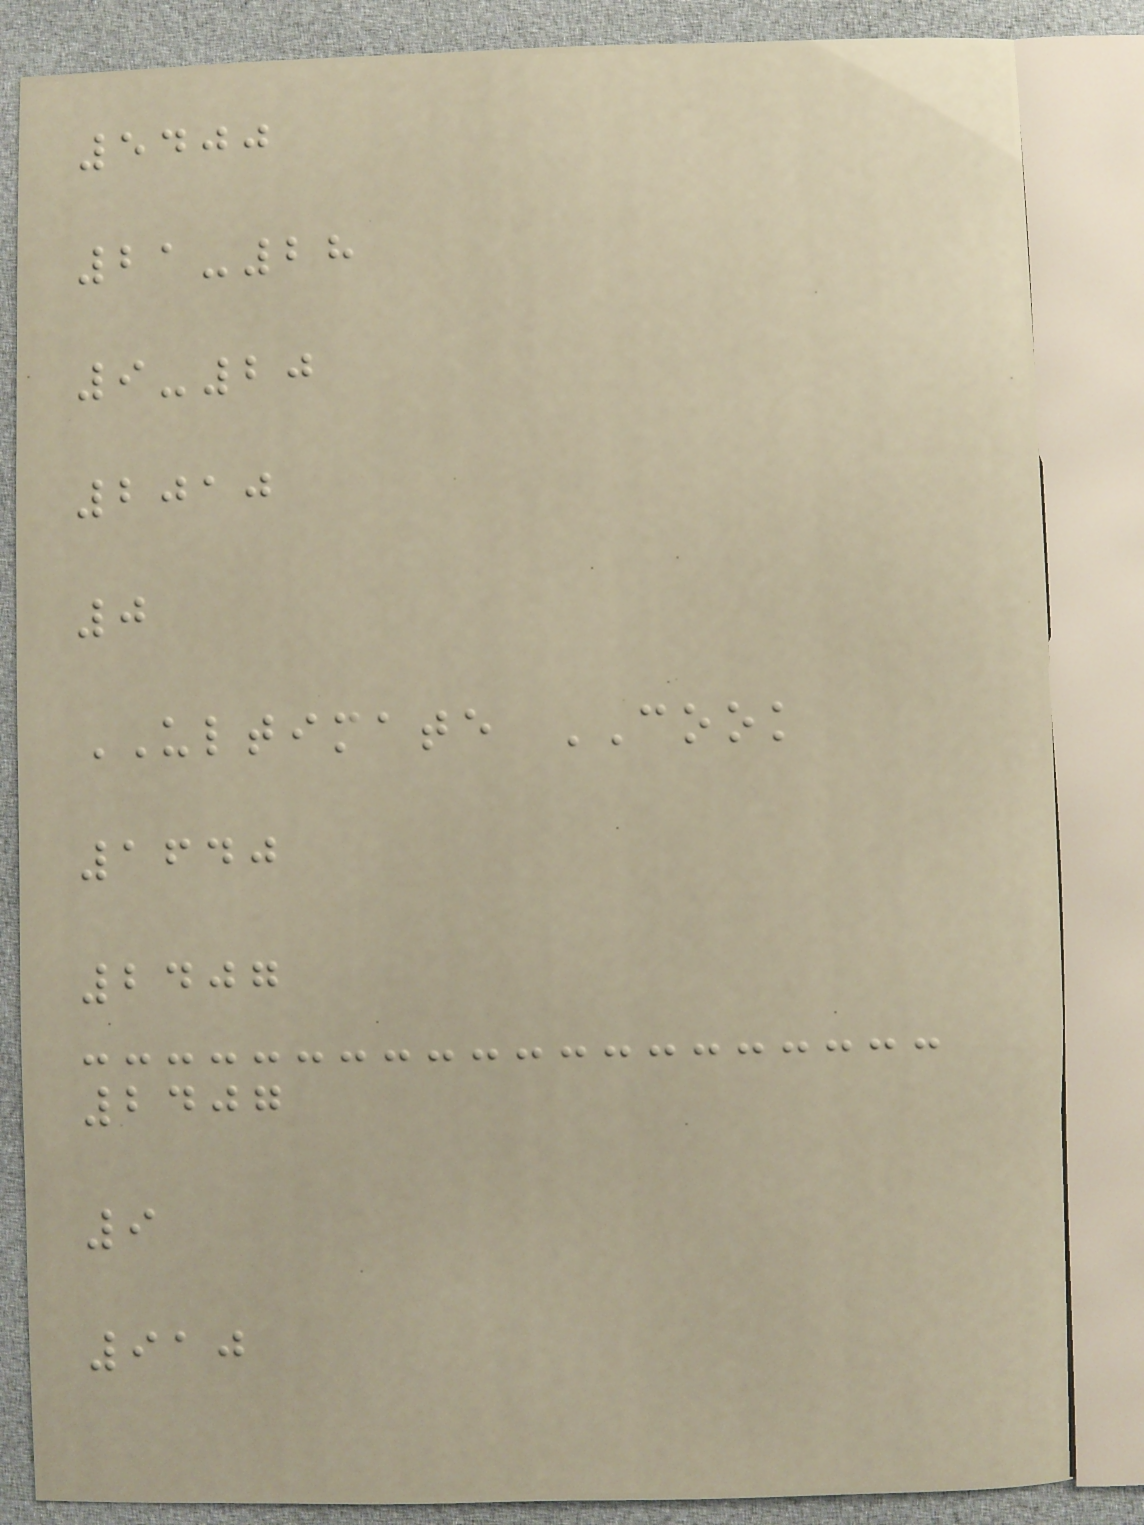5400
21-28
9-20
2010
0
ULTIMATE COOK
1640
2407
2407
9
910
